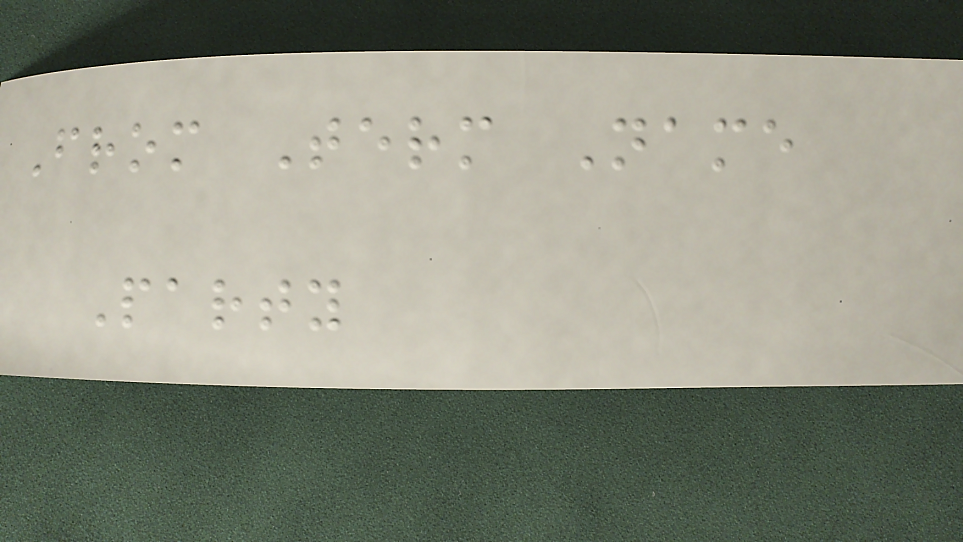From Term Name
Party
